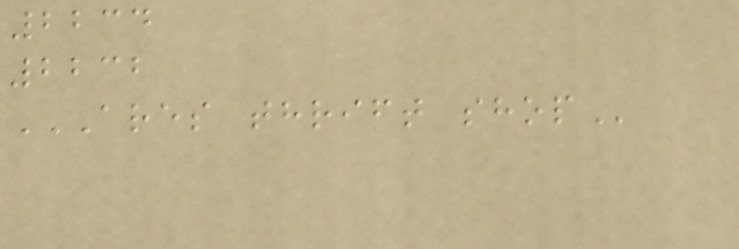2234
2232
ARES THRIFT SHOP
